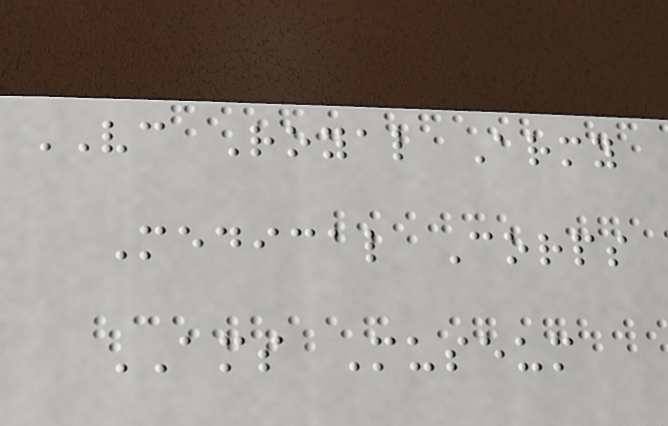VC Royal Army
Medical Corps
AMS Museum
